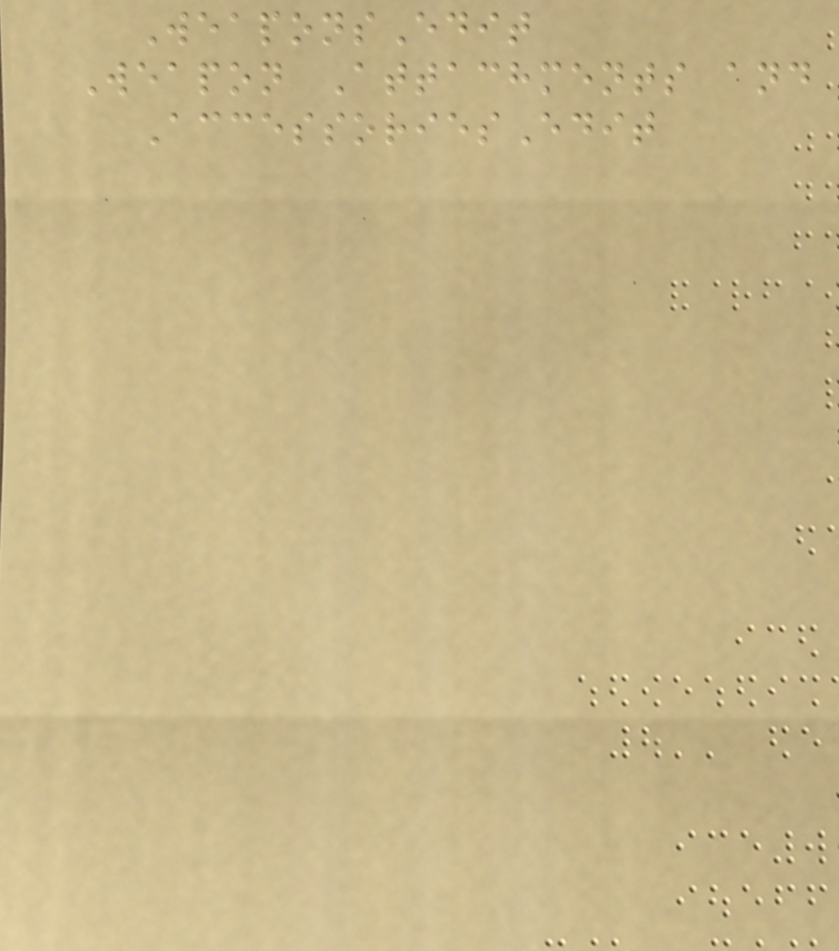WeaponsEdit
Weapon Attachments and
AccessoriesEdit
